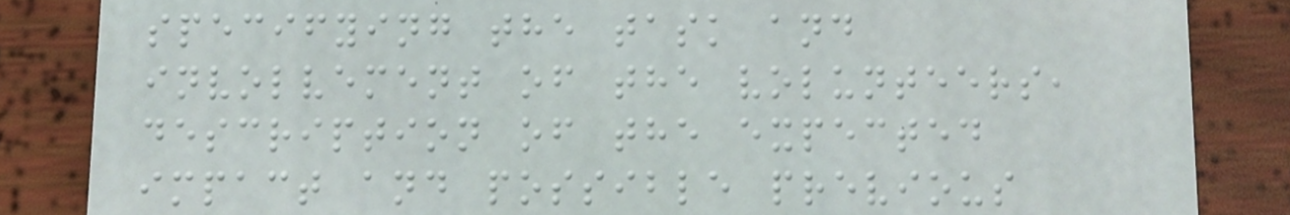specifying the task and
involvement of the volunteers,
description of the expected
impact and possible previous
